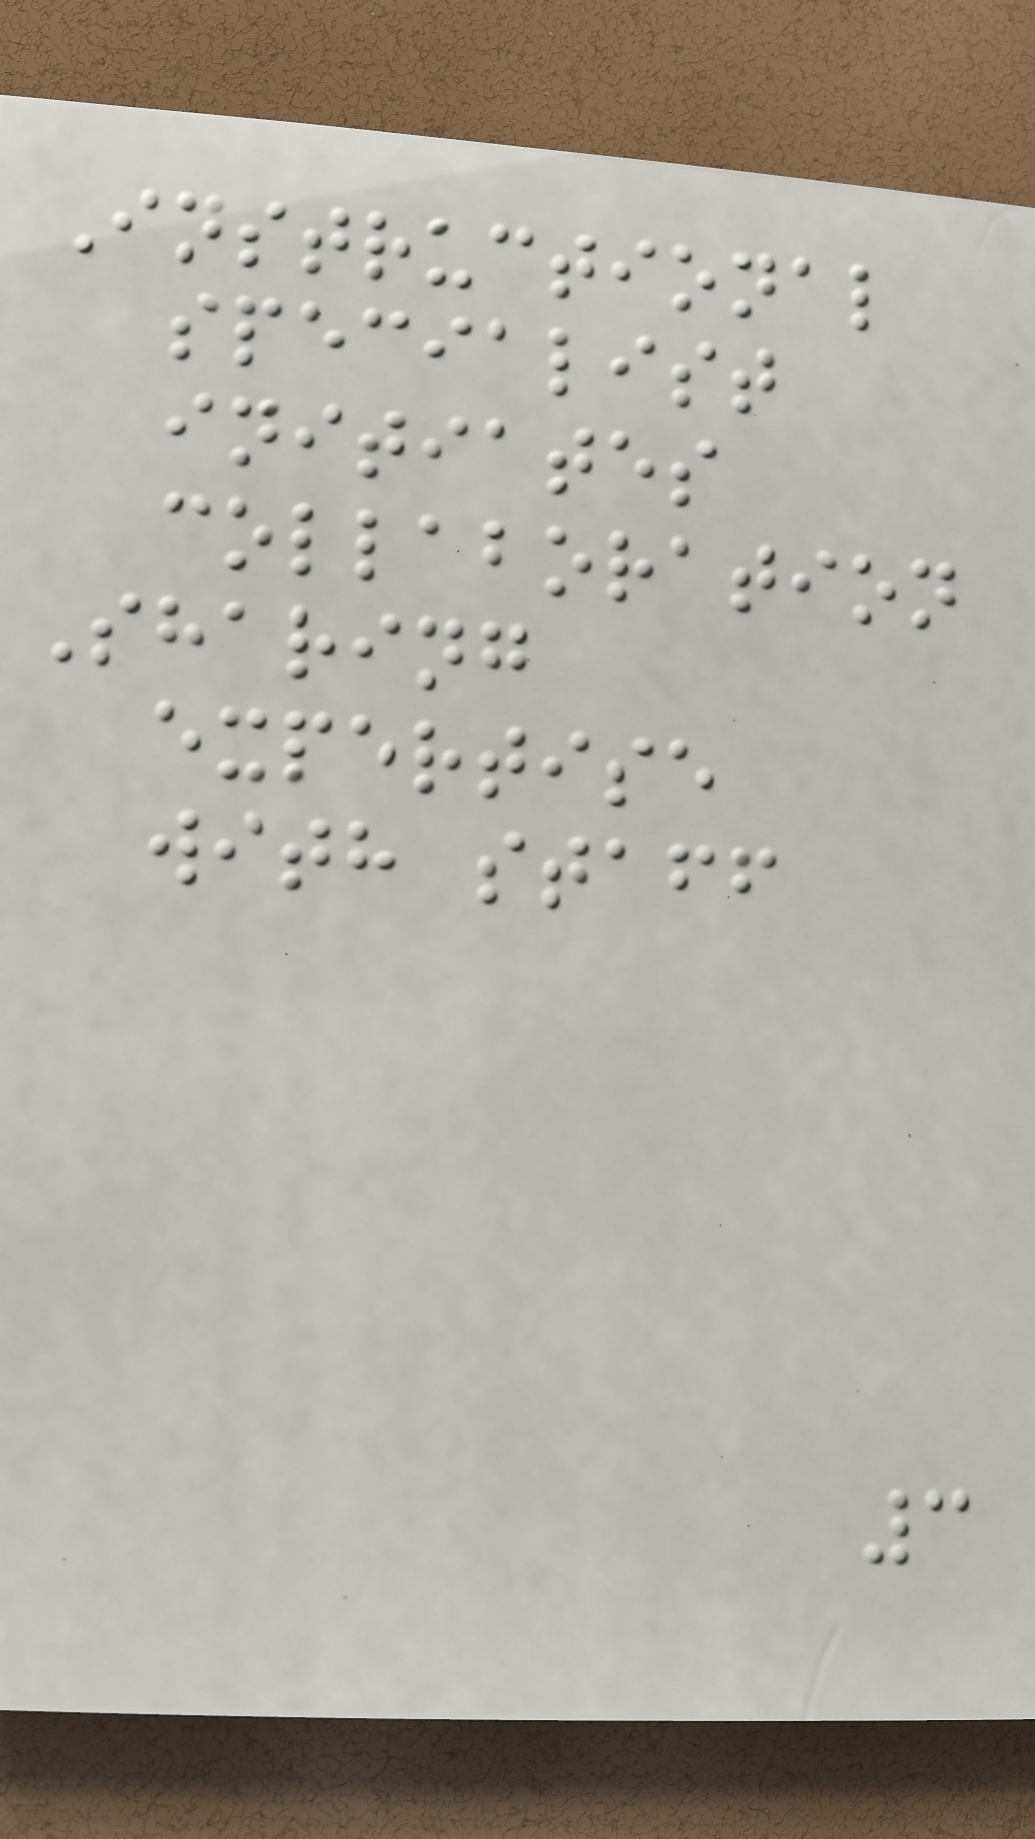Instructional
specialist
initiates
collaboration
Sharing
expertise
with staff
3
